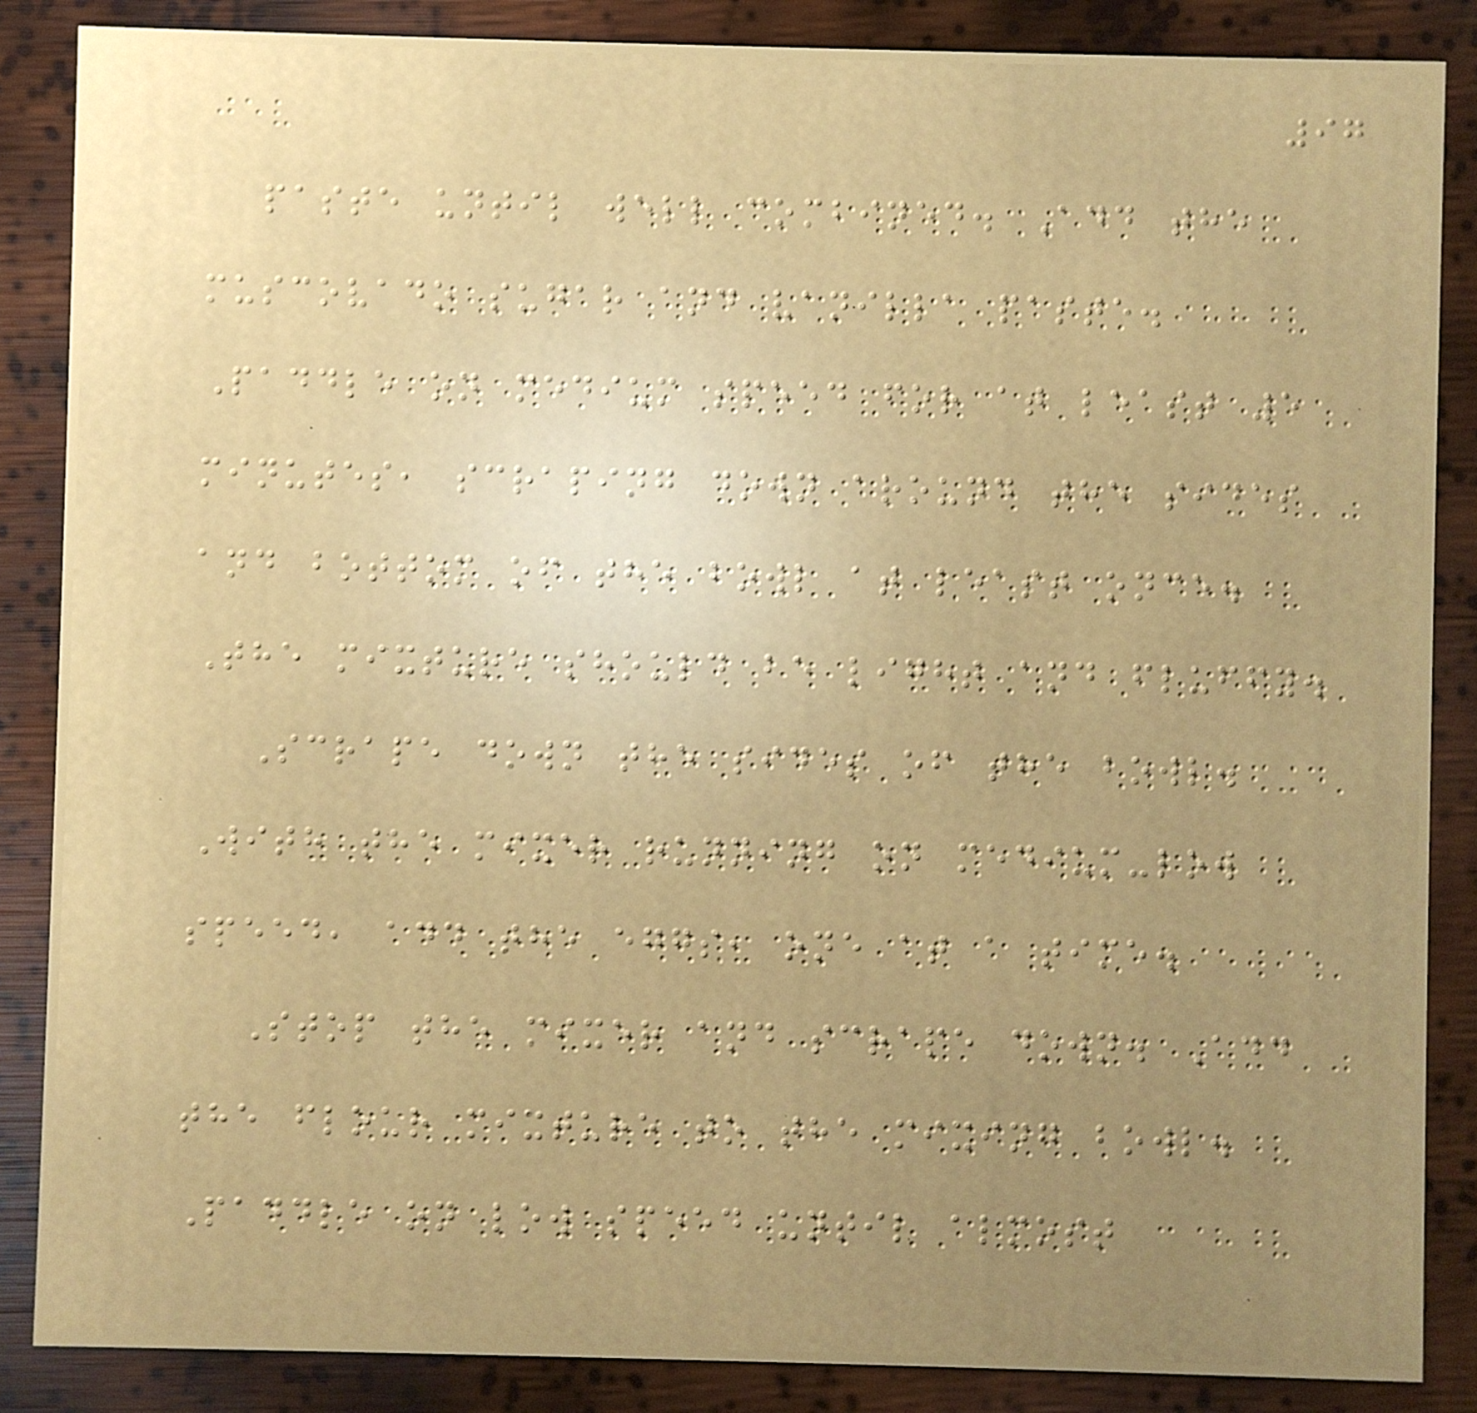97
paste until well combined. Add the
muscovado sugar and vanilla paste.
Paddle on medium speed for at least 5
minutes, scraping down around the sides
and bottom of the bowl at least once.
The mixture should be light and fluffy.
Scrape down the sides of the bowl.
With the mixer running on medium-low
speed, add the eggs, one at a time.
Stop the mixer and scrape down. Add
the flour mixture to the mixing bowl.
Paddle on low speed until almost
